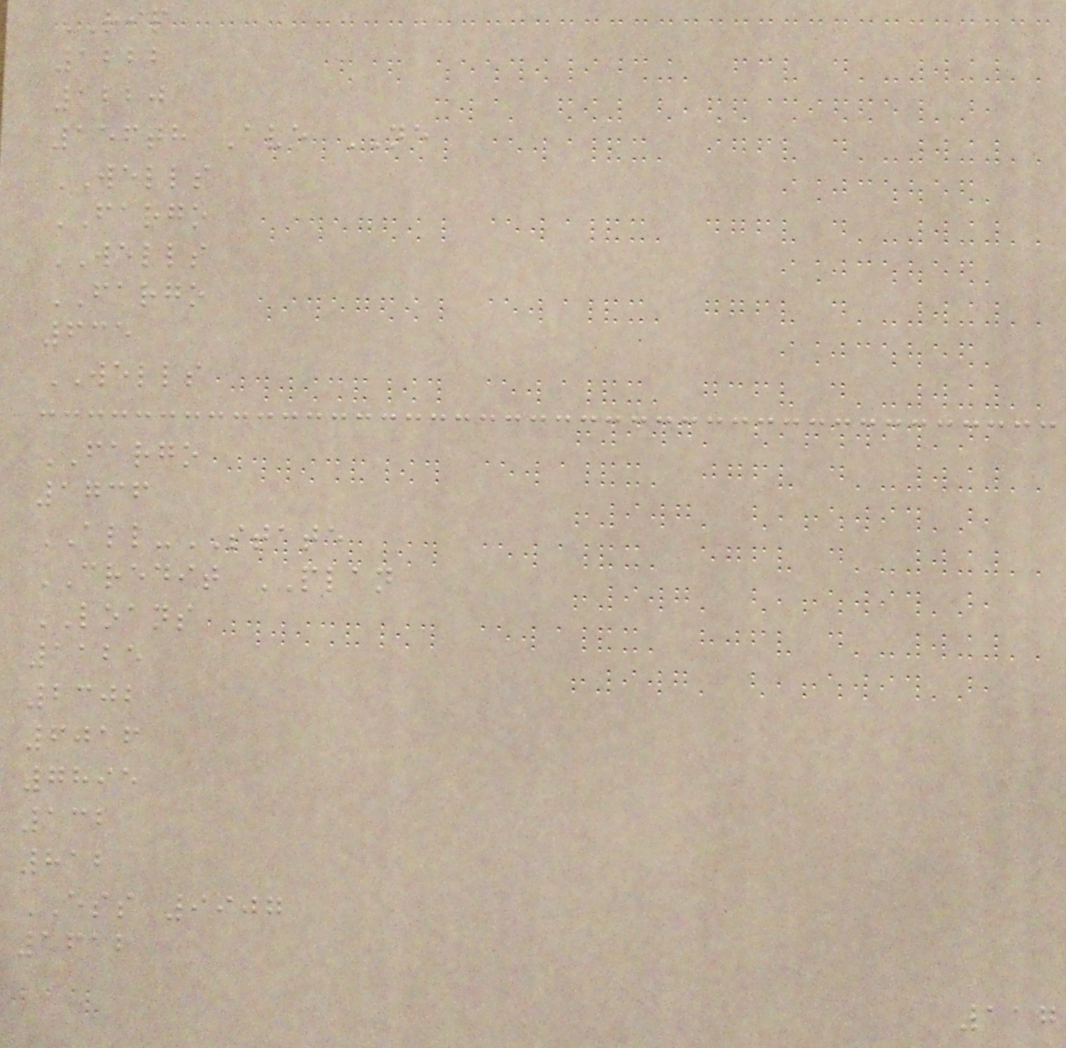RIP
1222
1220
156th Ave NE
WELLS
FARGO
WELLS
FARGO
635
WELLS
FARGO
1736
ALL-STATE
CREDIT PLAN
LOANS
1125
2302
6016
7895
132
812
ESS 9907
1612
117
